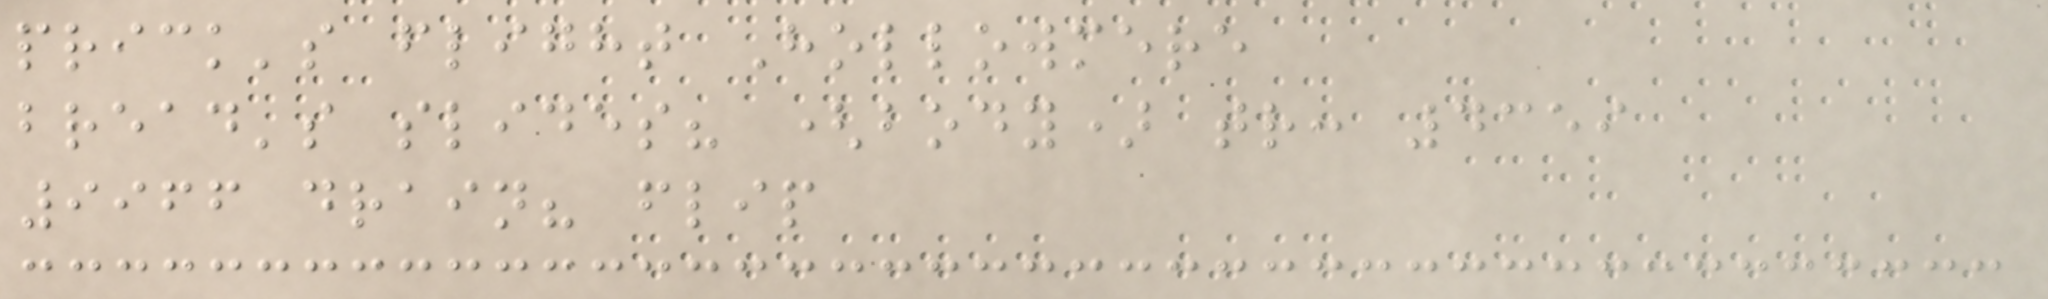prick's flight Hollowmere
bread's slides? (body) tr: 4359
9966 drain? flip
